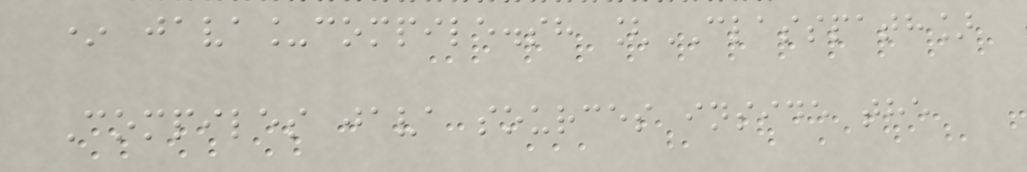* java_compile.sh [CLASSPATH]
Compiles java sources inside the
